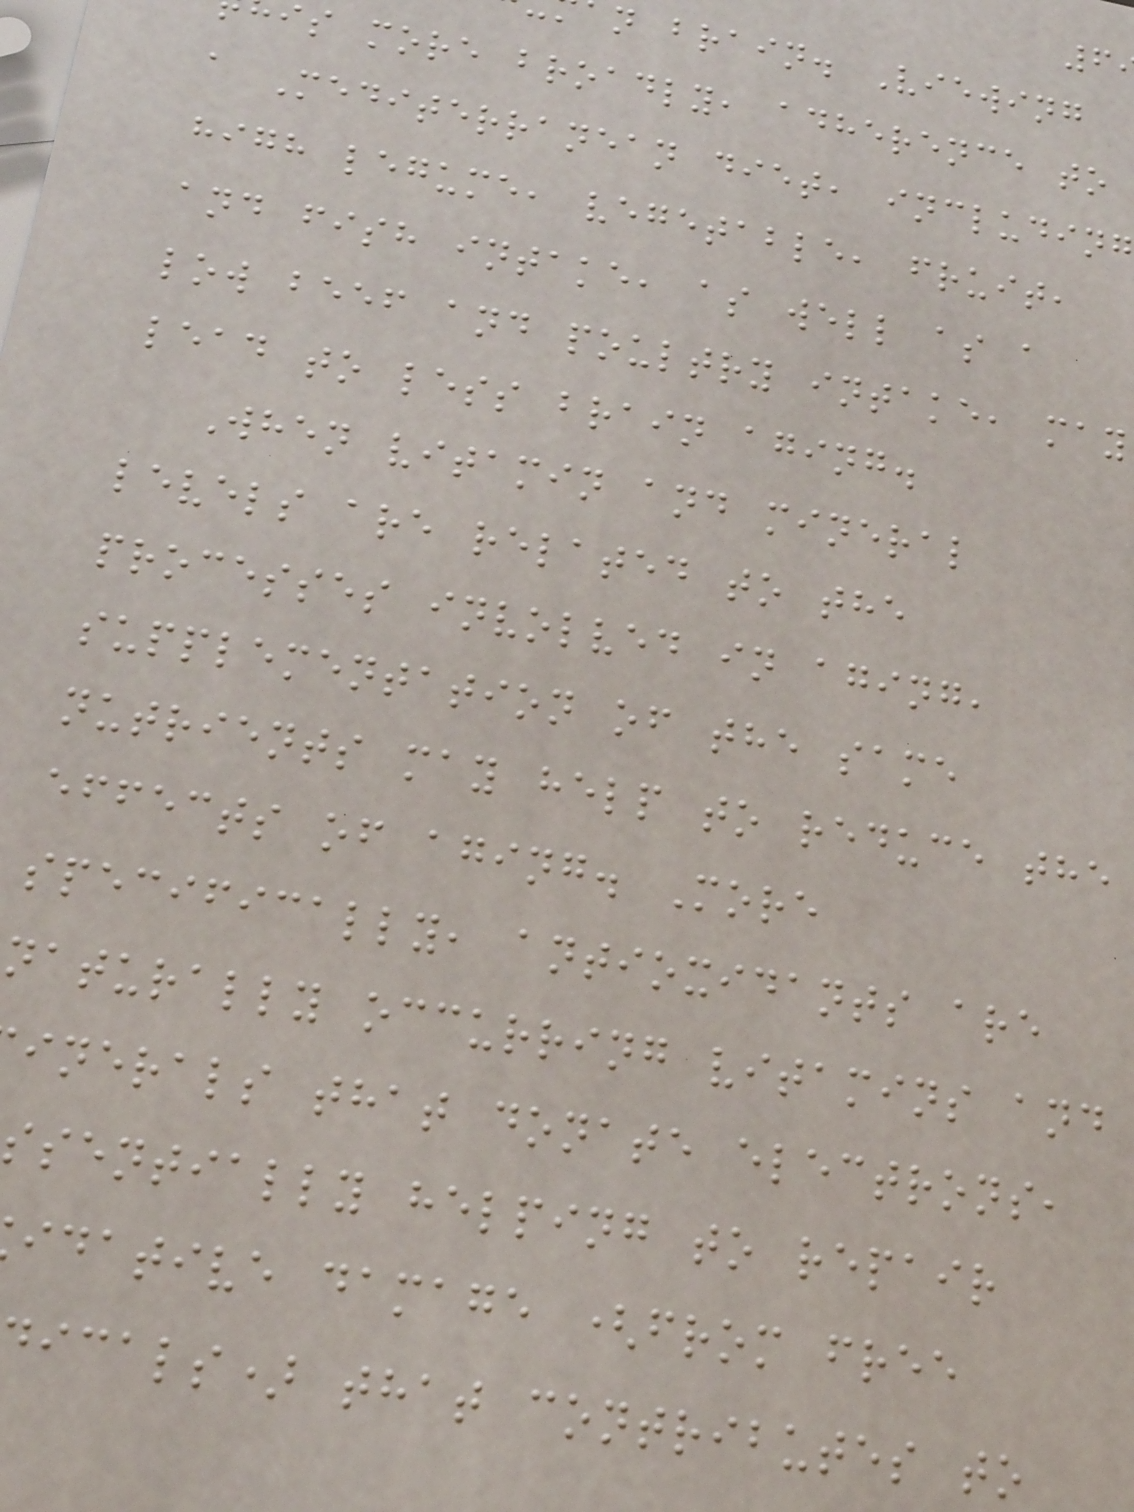n brain. Viewing
is more broadly, adherence to
a Mediterranean diet, including
high legume, vegetable, fruit,
and fish intake, as well as a
low beef and poultry intake, may
lead to less brain aging.
When vitamin and mineral
levels are related to the
processes involved in aging,
supplementation of the same
nutrients may help to reduce the
effects of aging. More
specifically, antioxidants are
naturally occurring vitamins and
inerals that donate electrons,
ssentially helping to repair
idative damage (from free
icals) that contributes to
